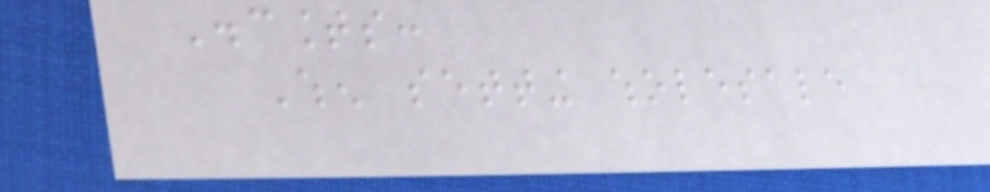Discounts:
When setting wholesale
